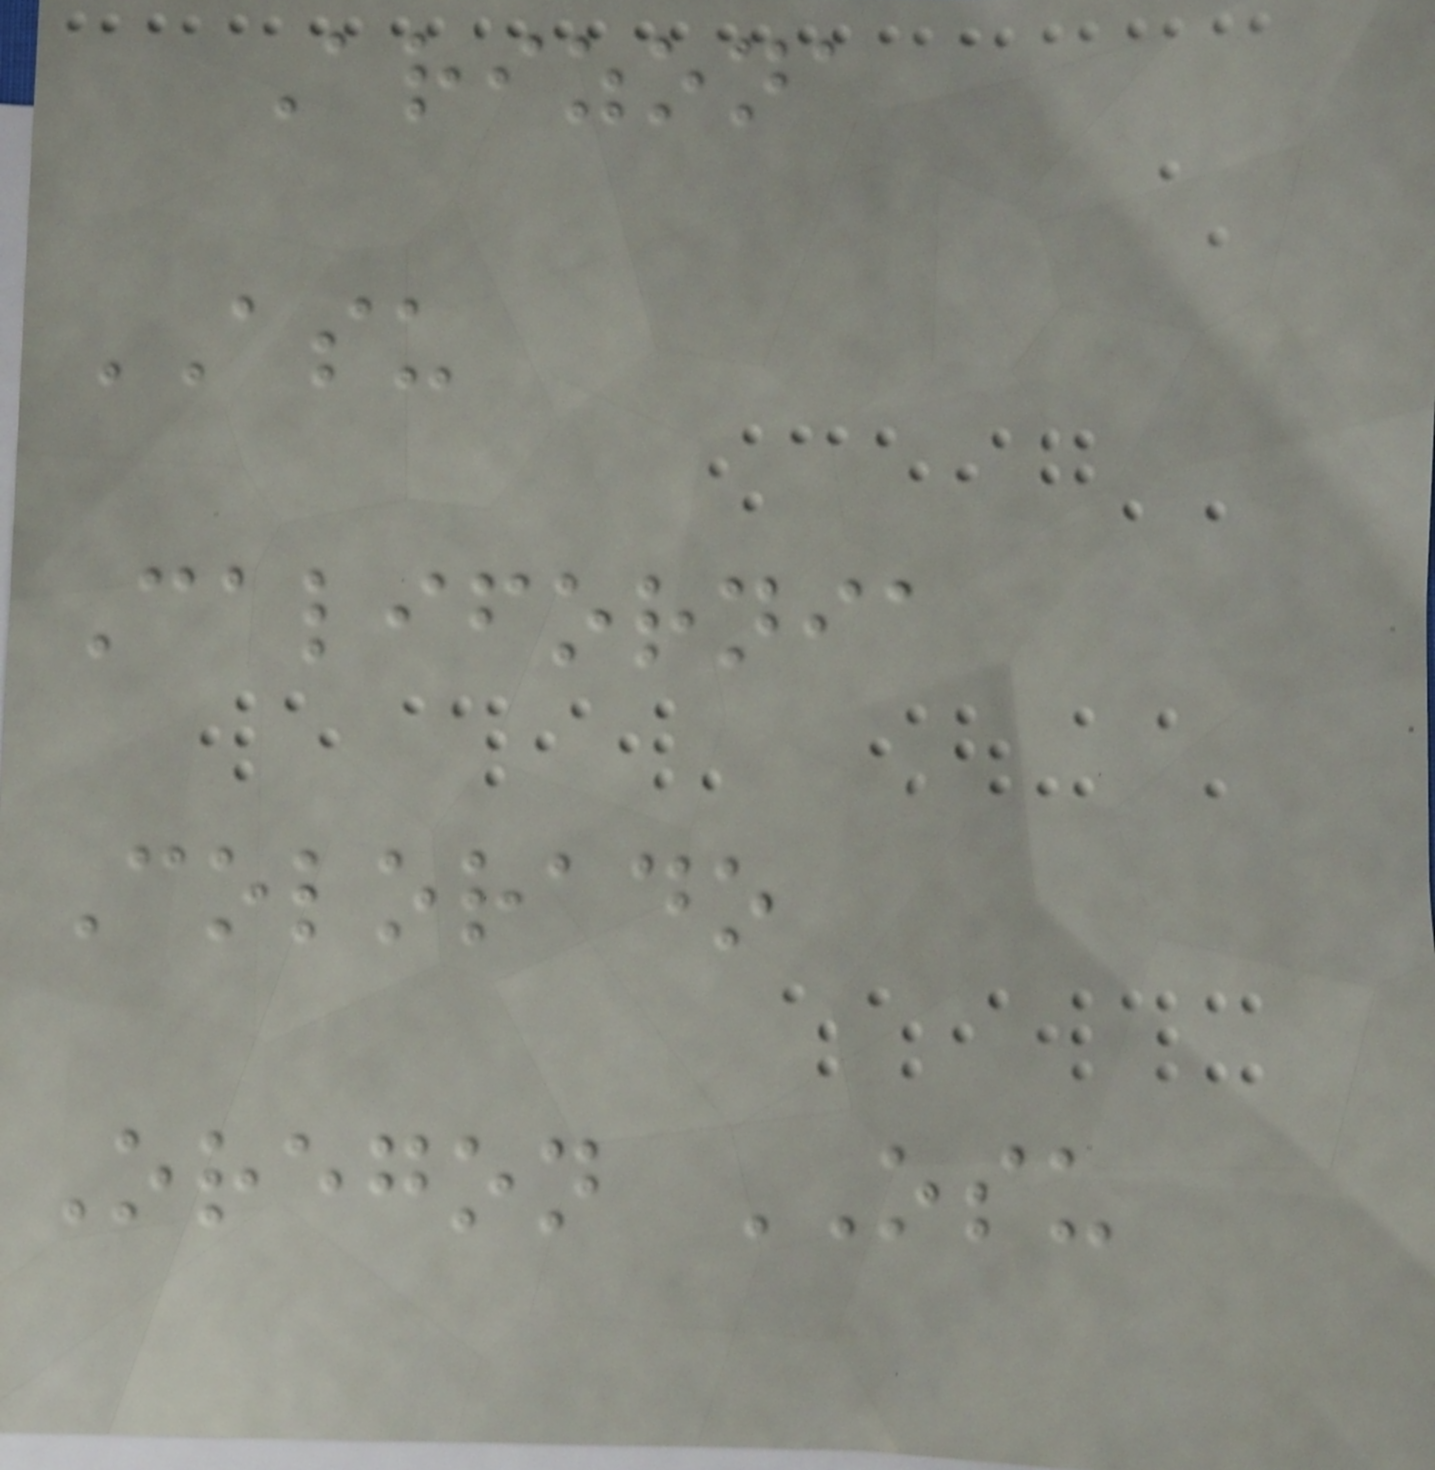Arizona
ASU
California
Colorado
Oregon OSU
